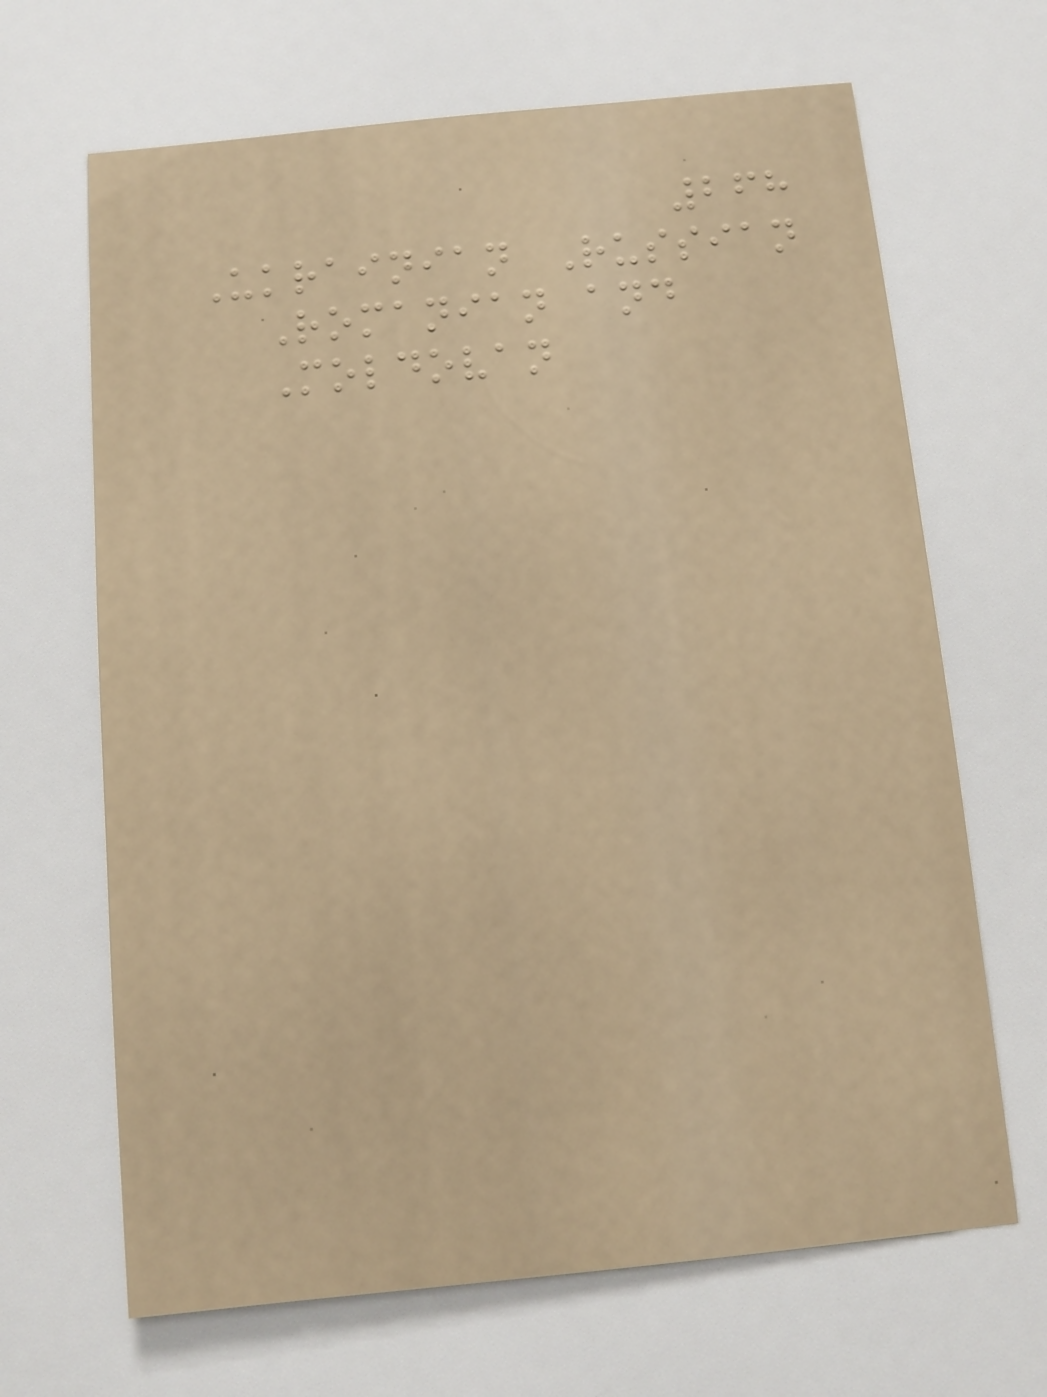268
Ukrainian Russian
Romanian and
Moldovan
